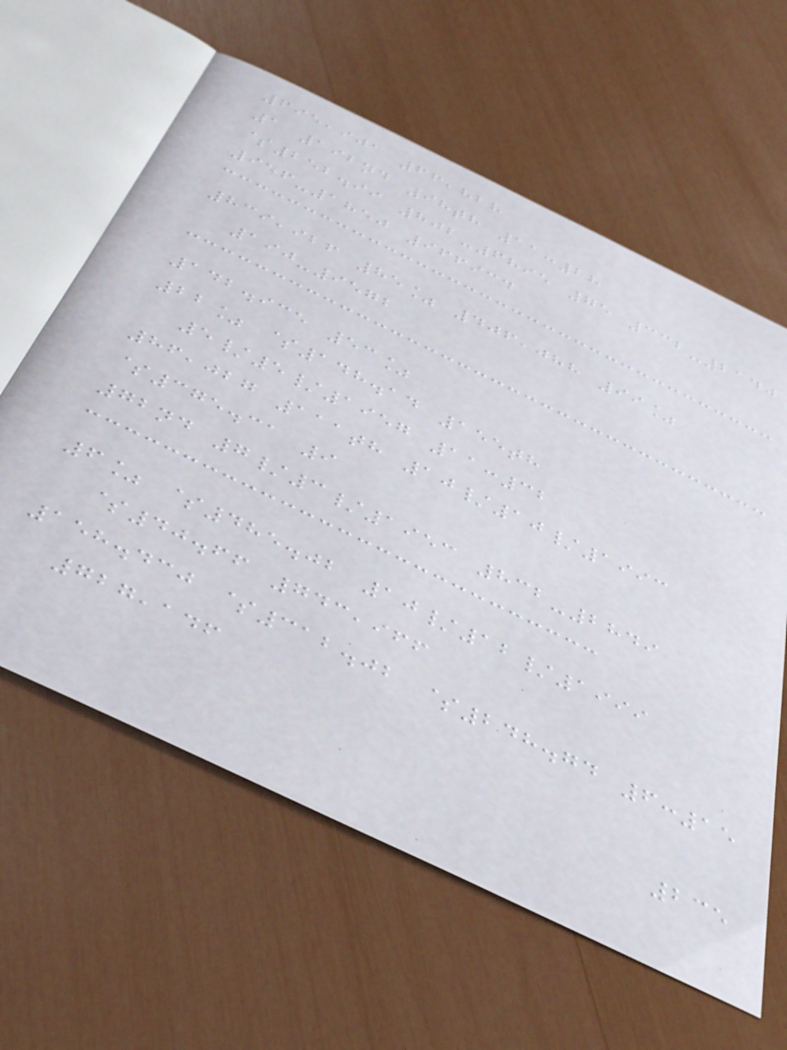695,901 66,828
1 192nd 98th 11:28
$252.99 802-6895 75 332-2140
956-1850 966934
839,926 85% 406,088 99%
190-9572
142.935 53%
22% $148.14 155th
5/5/1957 11:32
86,027 111th 10/10/1993
$375.31 9
72nd 7/3/1953 832-2849
6% $485.02 10/12/1999
$40.66 743,966
158.430 $312.02 $248.74 6:15
727,146
235
